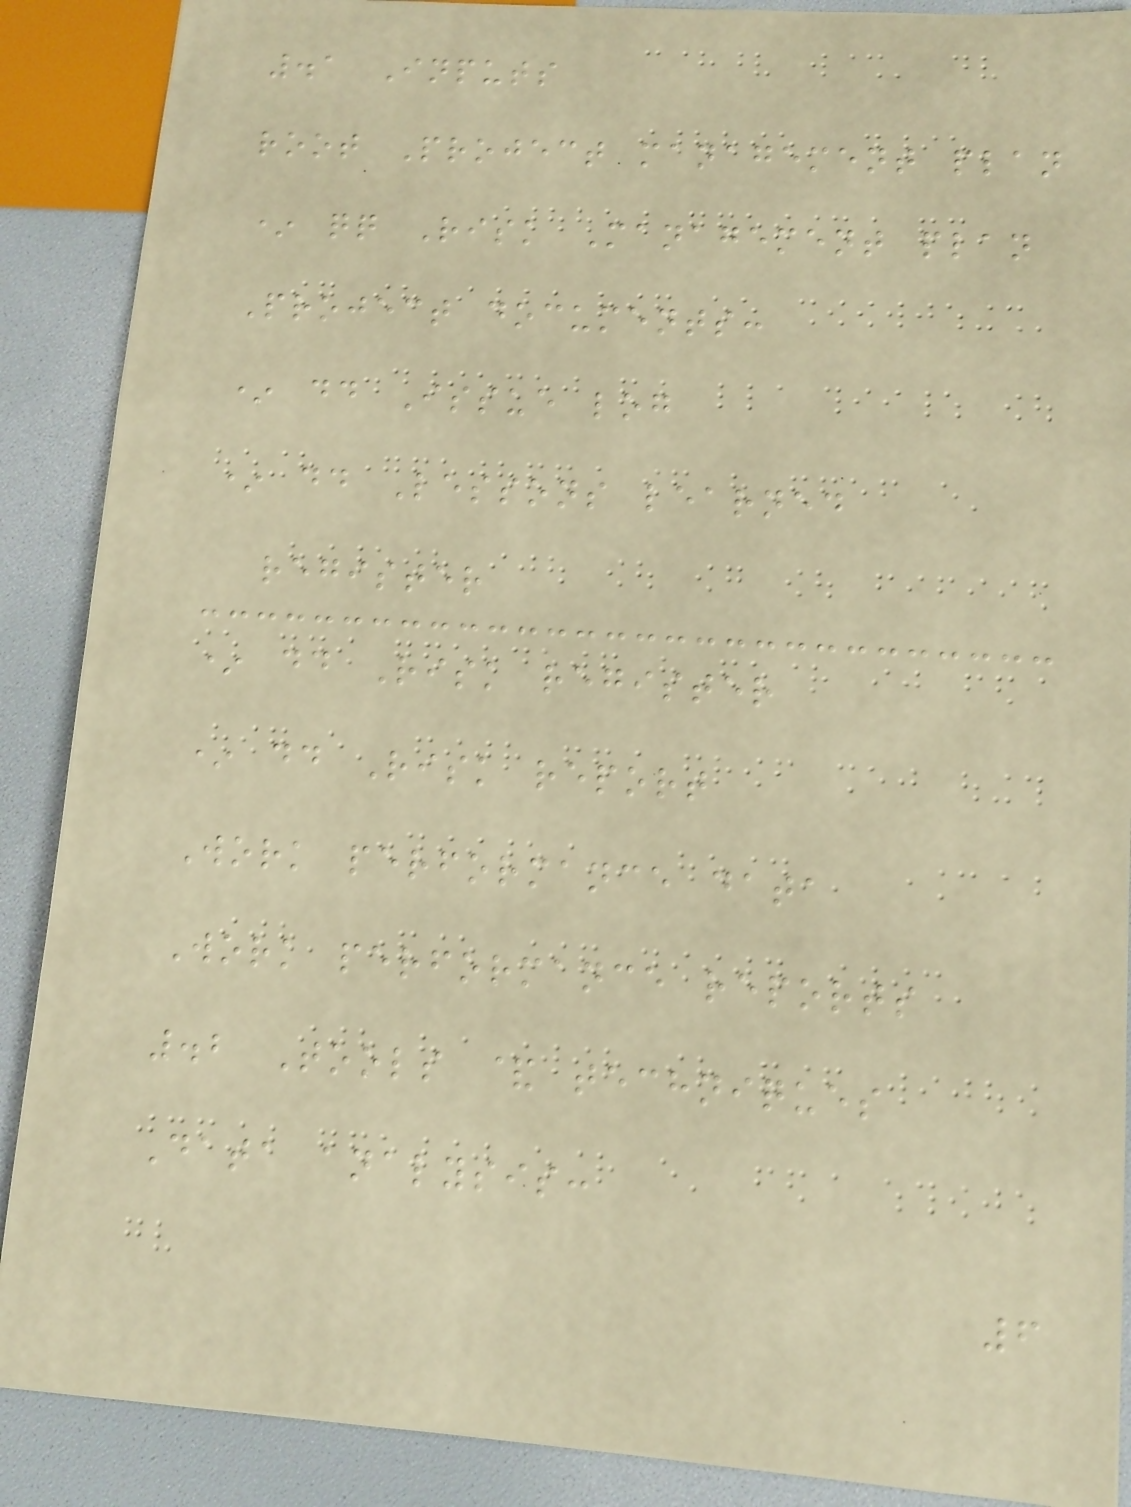.1 Inputs
root Project management plan
* qq Risk Management plan
Project documents:
* dd Issue log
* dd Lessons learned
register
* dd Risk register
* dd Risk report
Work performance data
Work performance reports
.2 Tools & techniques
Data analysis:
6
